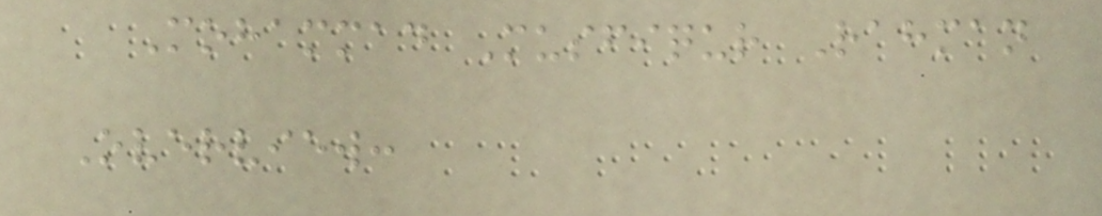Mohammad Musfiqur Rahman
Overview:
